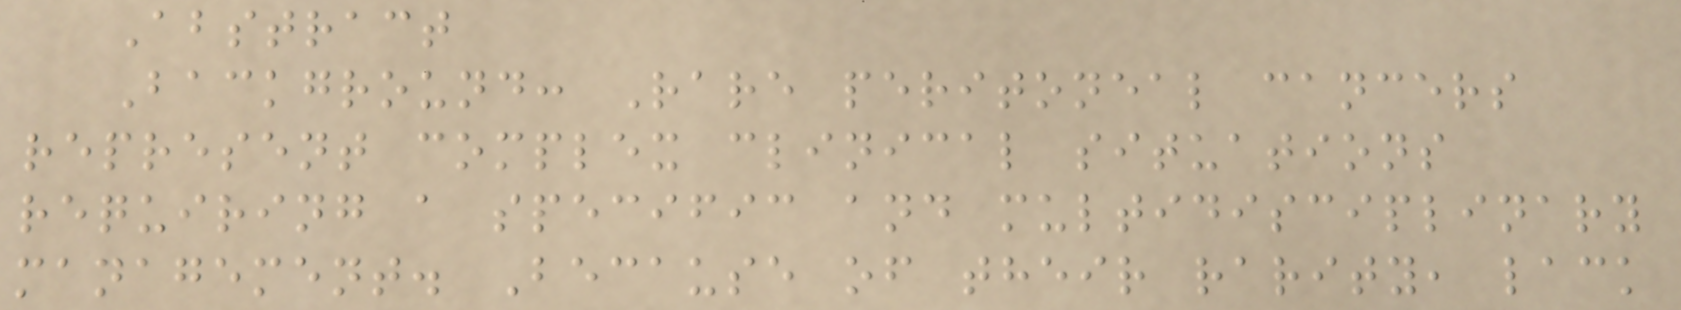Abstract
Background: Rare peritoneal cancers
represent complex clinical situations
requiring a specific and multidisciplinary
management. Because of their rarity, lack
